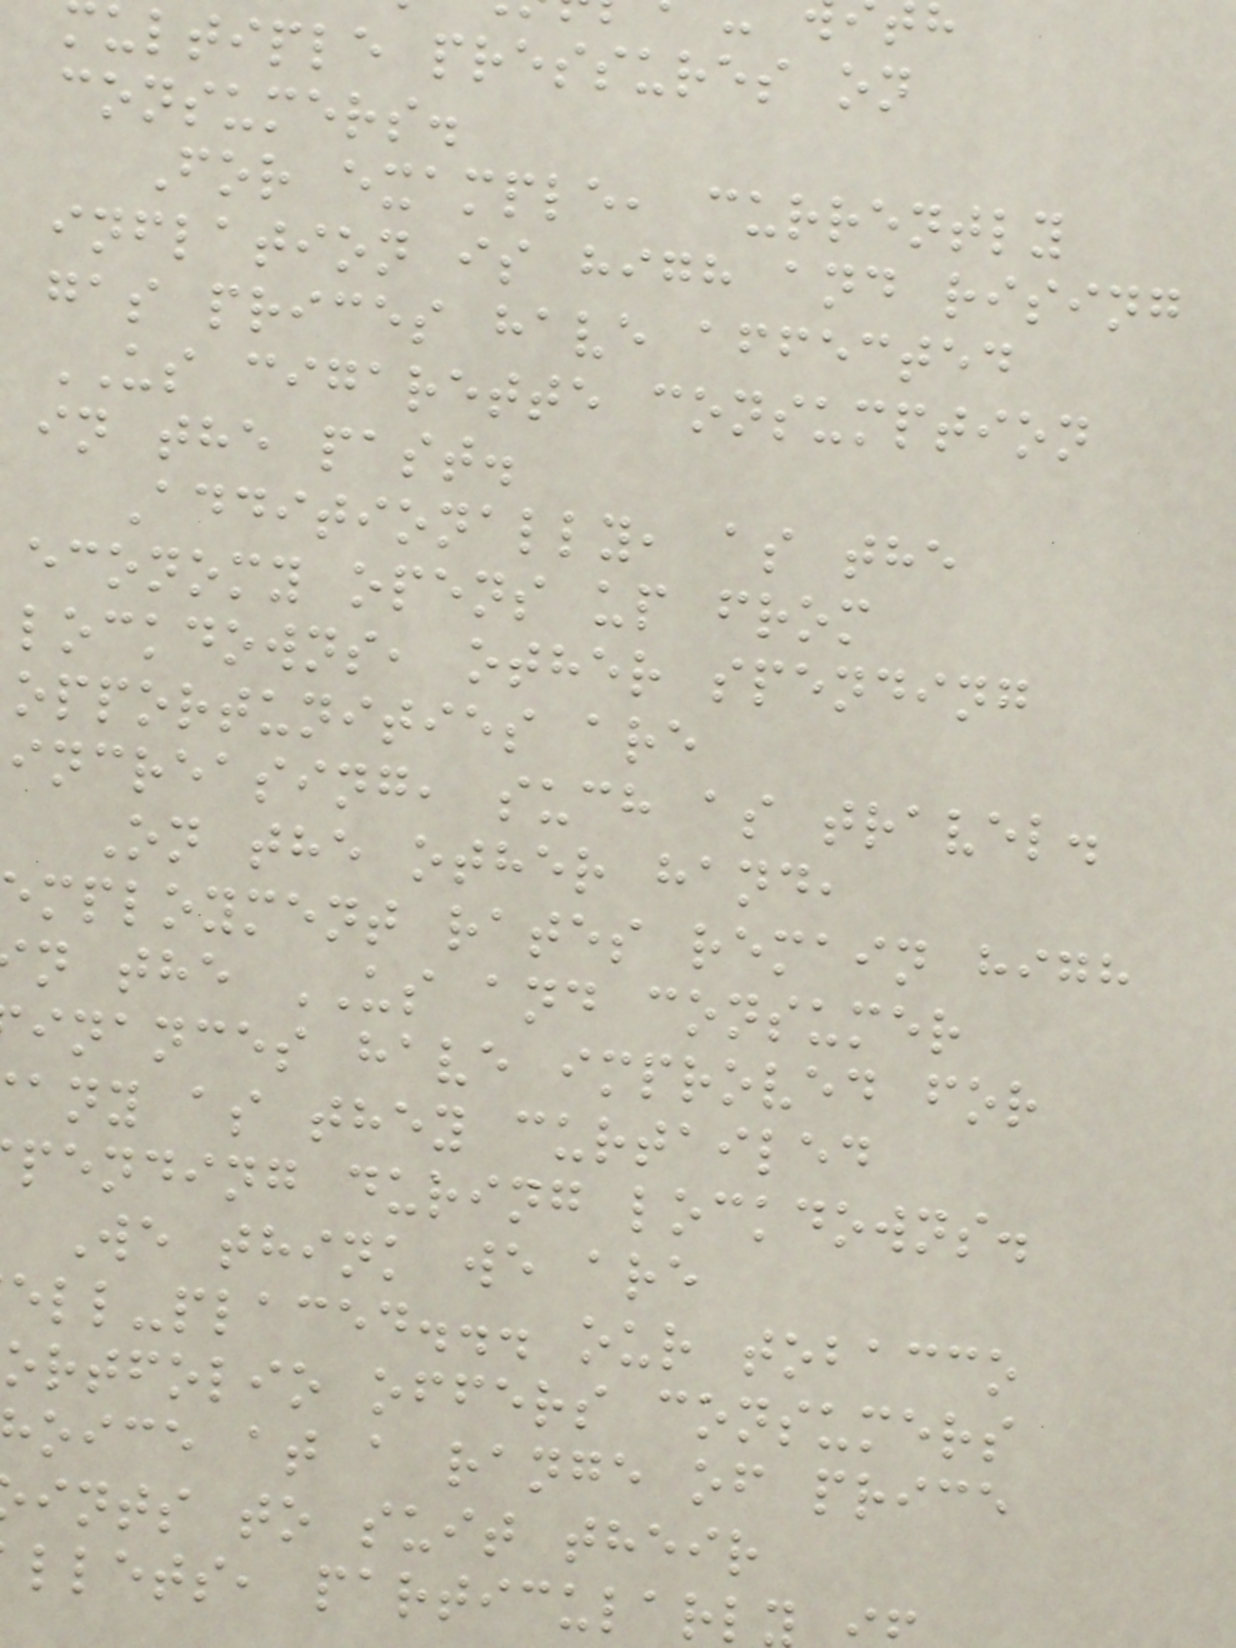ultiple pressures on
consumers.
For example, currently
inflation is high and rising
gas prices have affected
US cigarette consumption
in the past.
Additionally, as the
economy opens up from
lockdowns, other spending
opportunities are
increasing, such as travel.
On the other hand,
mployment rates remain high
n the US and consumer
inances have improved for
any as they curtailed
pending during lockdowns.
We think we are
ell-placed... our tobacco
ortfolio offers consumers
oice at a range of price
ints to suit their
llets, particularl
